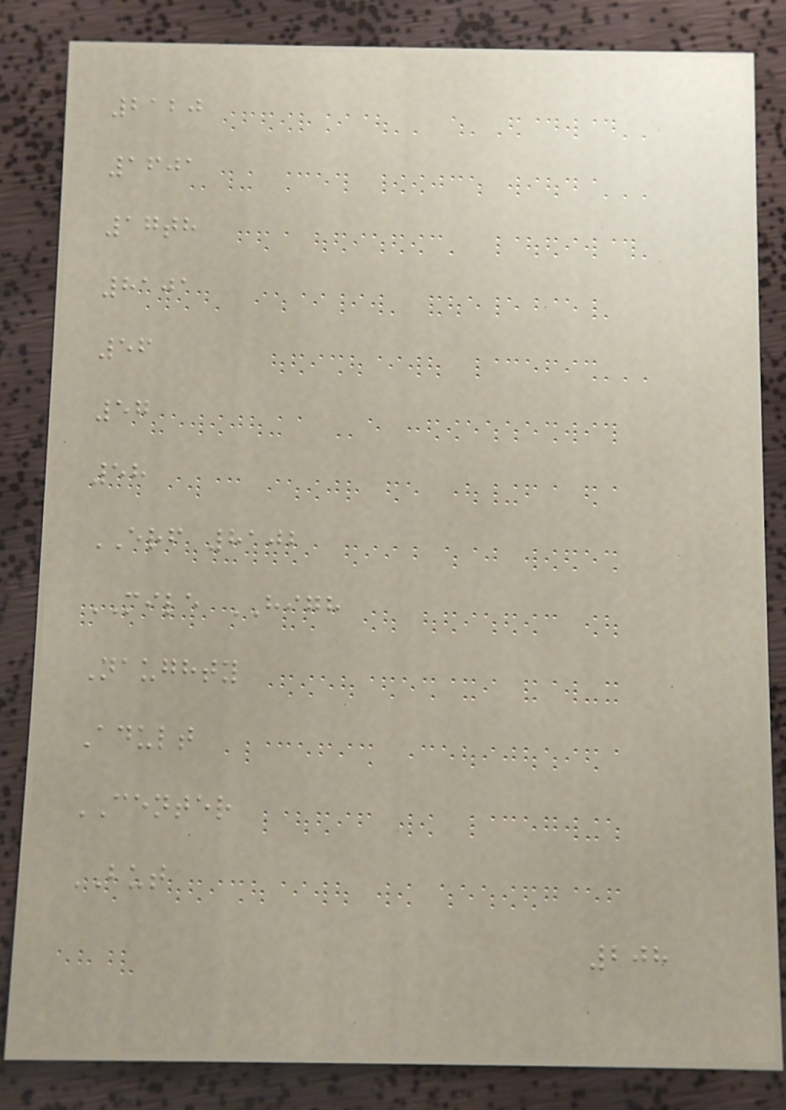2120
1601
17th
8101
56
57
58
ERF 8102
MILE HIGH
Naughty
Adult
CENTER
BUT
208
